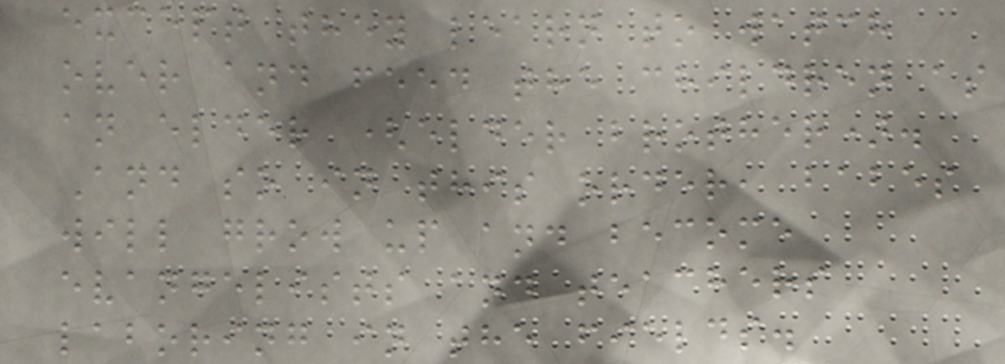except they learn to watch
over and feed the children as
an elder (elder brother).
And so in this order, babes
will grow up and become
evangelists and teachers
laboring in the fields.
